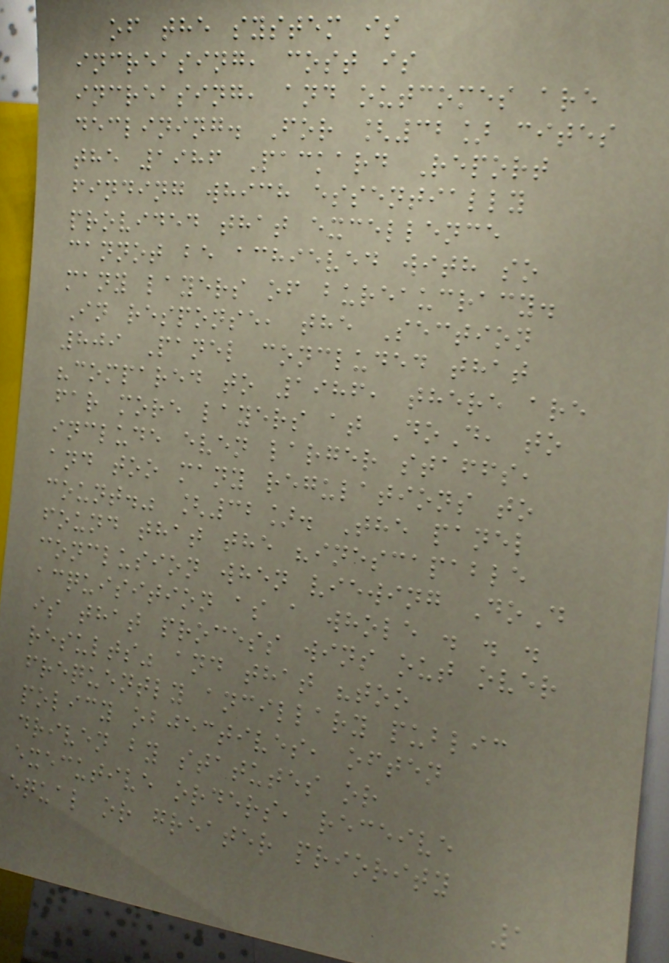of the system is
increasing, cost is
increasing, and outcomes are
declining. For [32] cites
the 1986 Packard Report
finding which essentially
provided that excellence
cannot be achieved with so
many layers of bureaucracy.
In response, the Section
809 Panel concluded that
"compared to 1986, there are
far more layers at DoD, to
include even larger staffs,
and too many regulations to
count." [32]. The panel
found that the "inescapable
conclusion when viewing DoD
acquisition as a whole . . .
is that process wins out over
results" and that "too
frequently ancillary public
policy objectives, often
driven by statutes or
executive orders, receive
equal or greater priority
1
